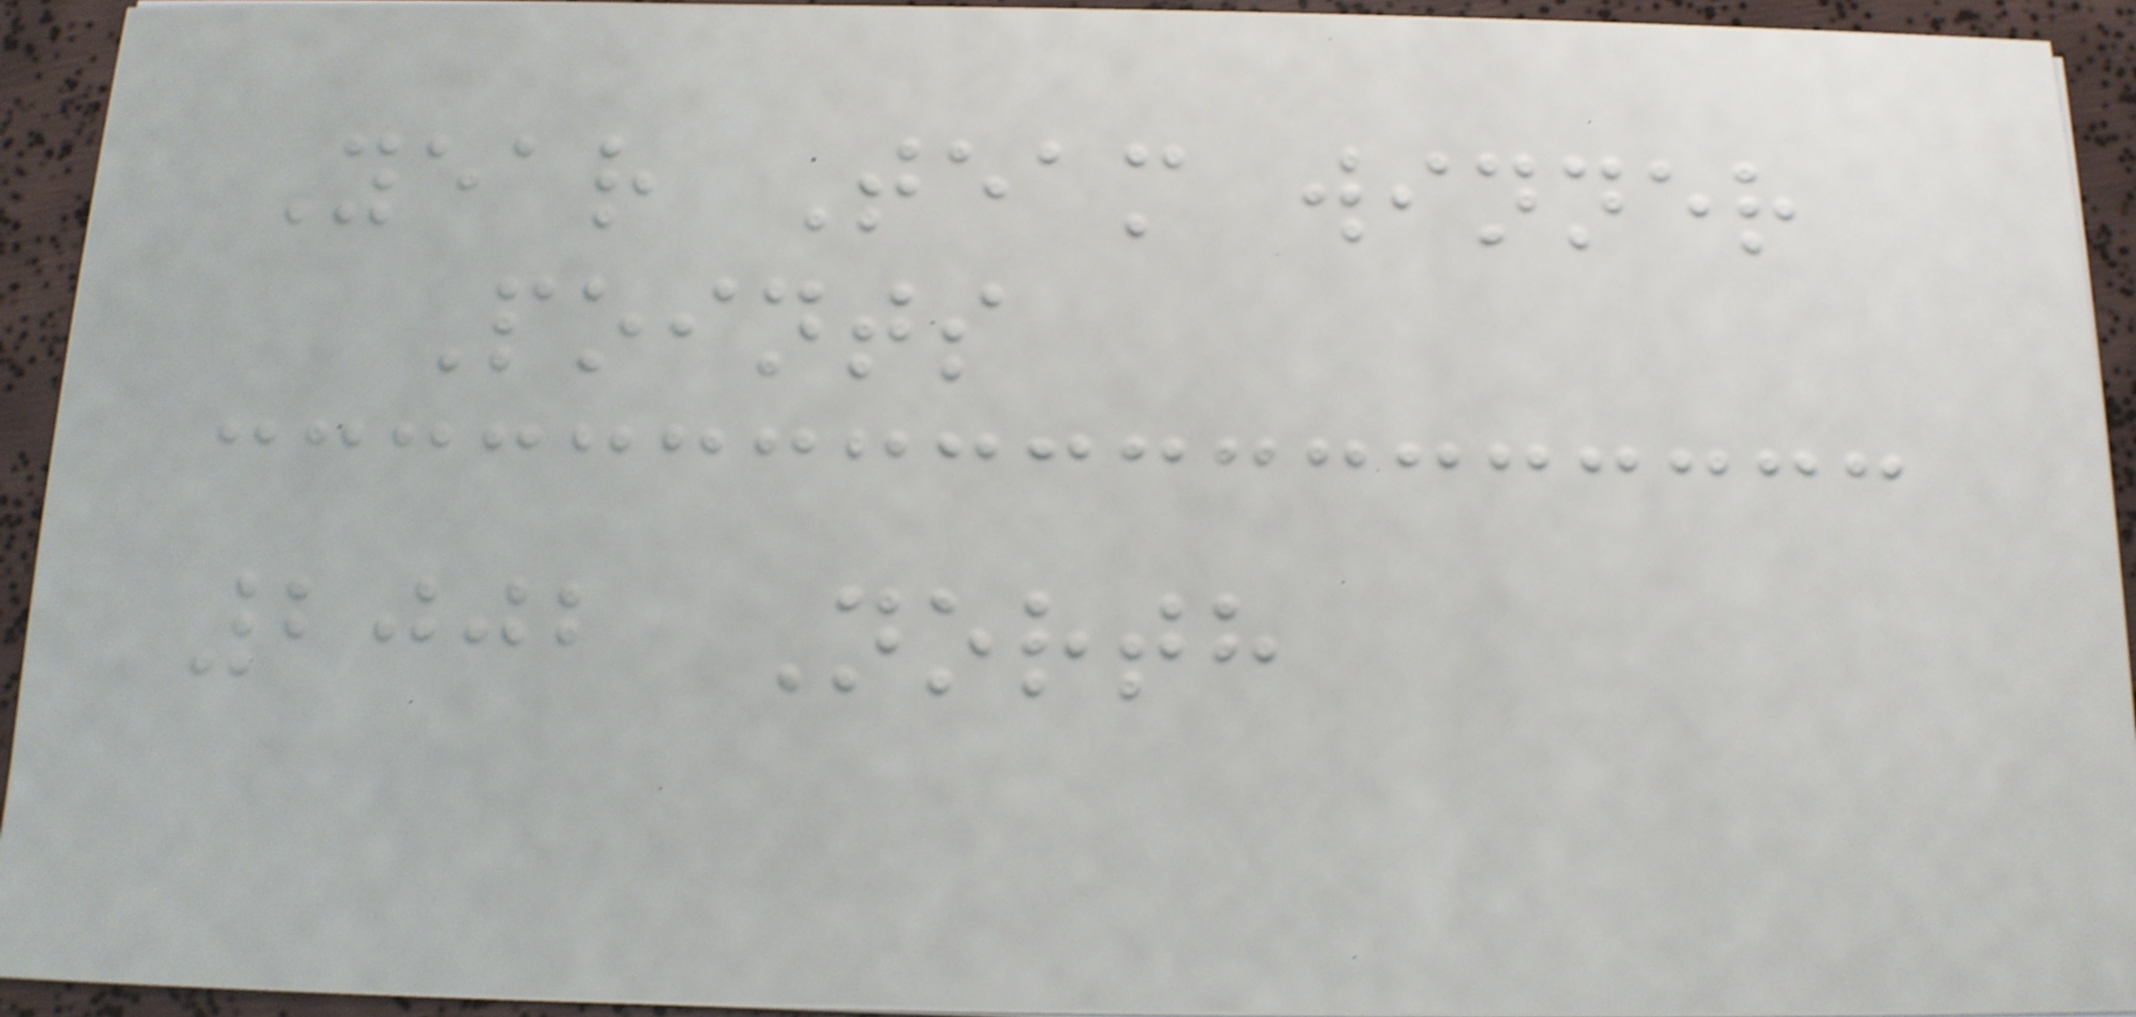Year Team winner
Points
2002 North
